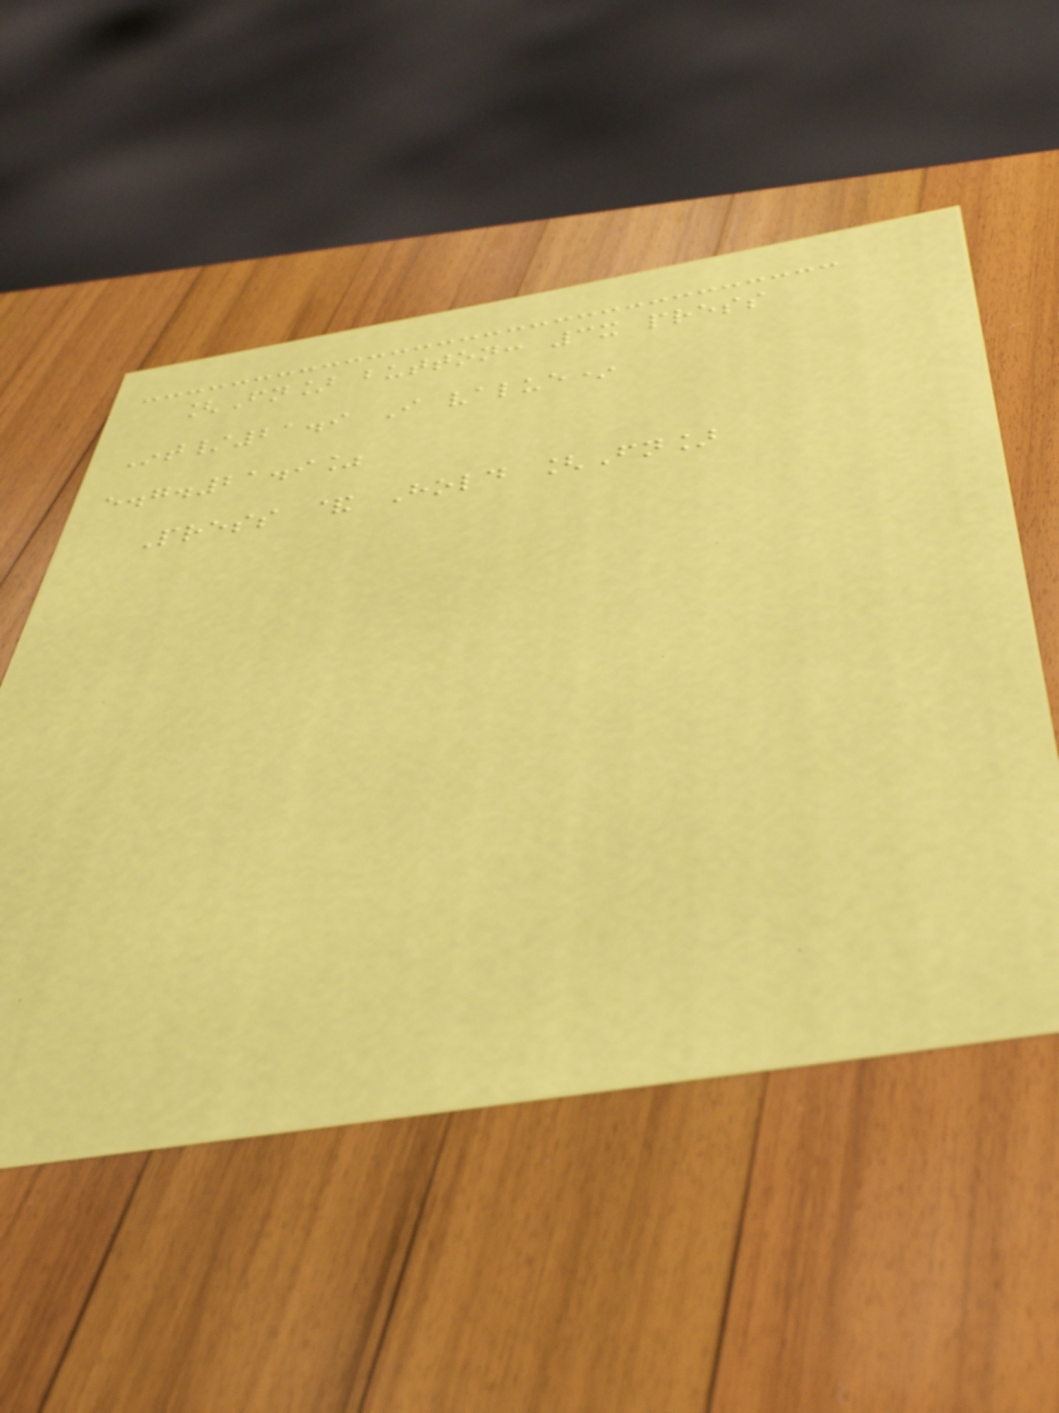[Fn] button: 3x press
Int/21.9 I value*
e.g.21.9%
Press & Hold [Fn]
